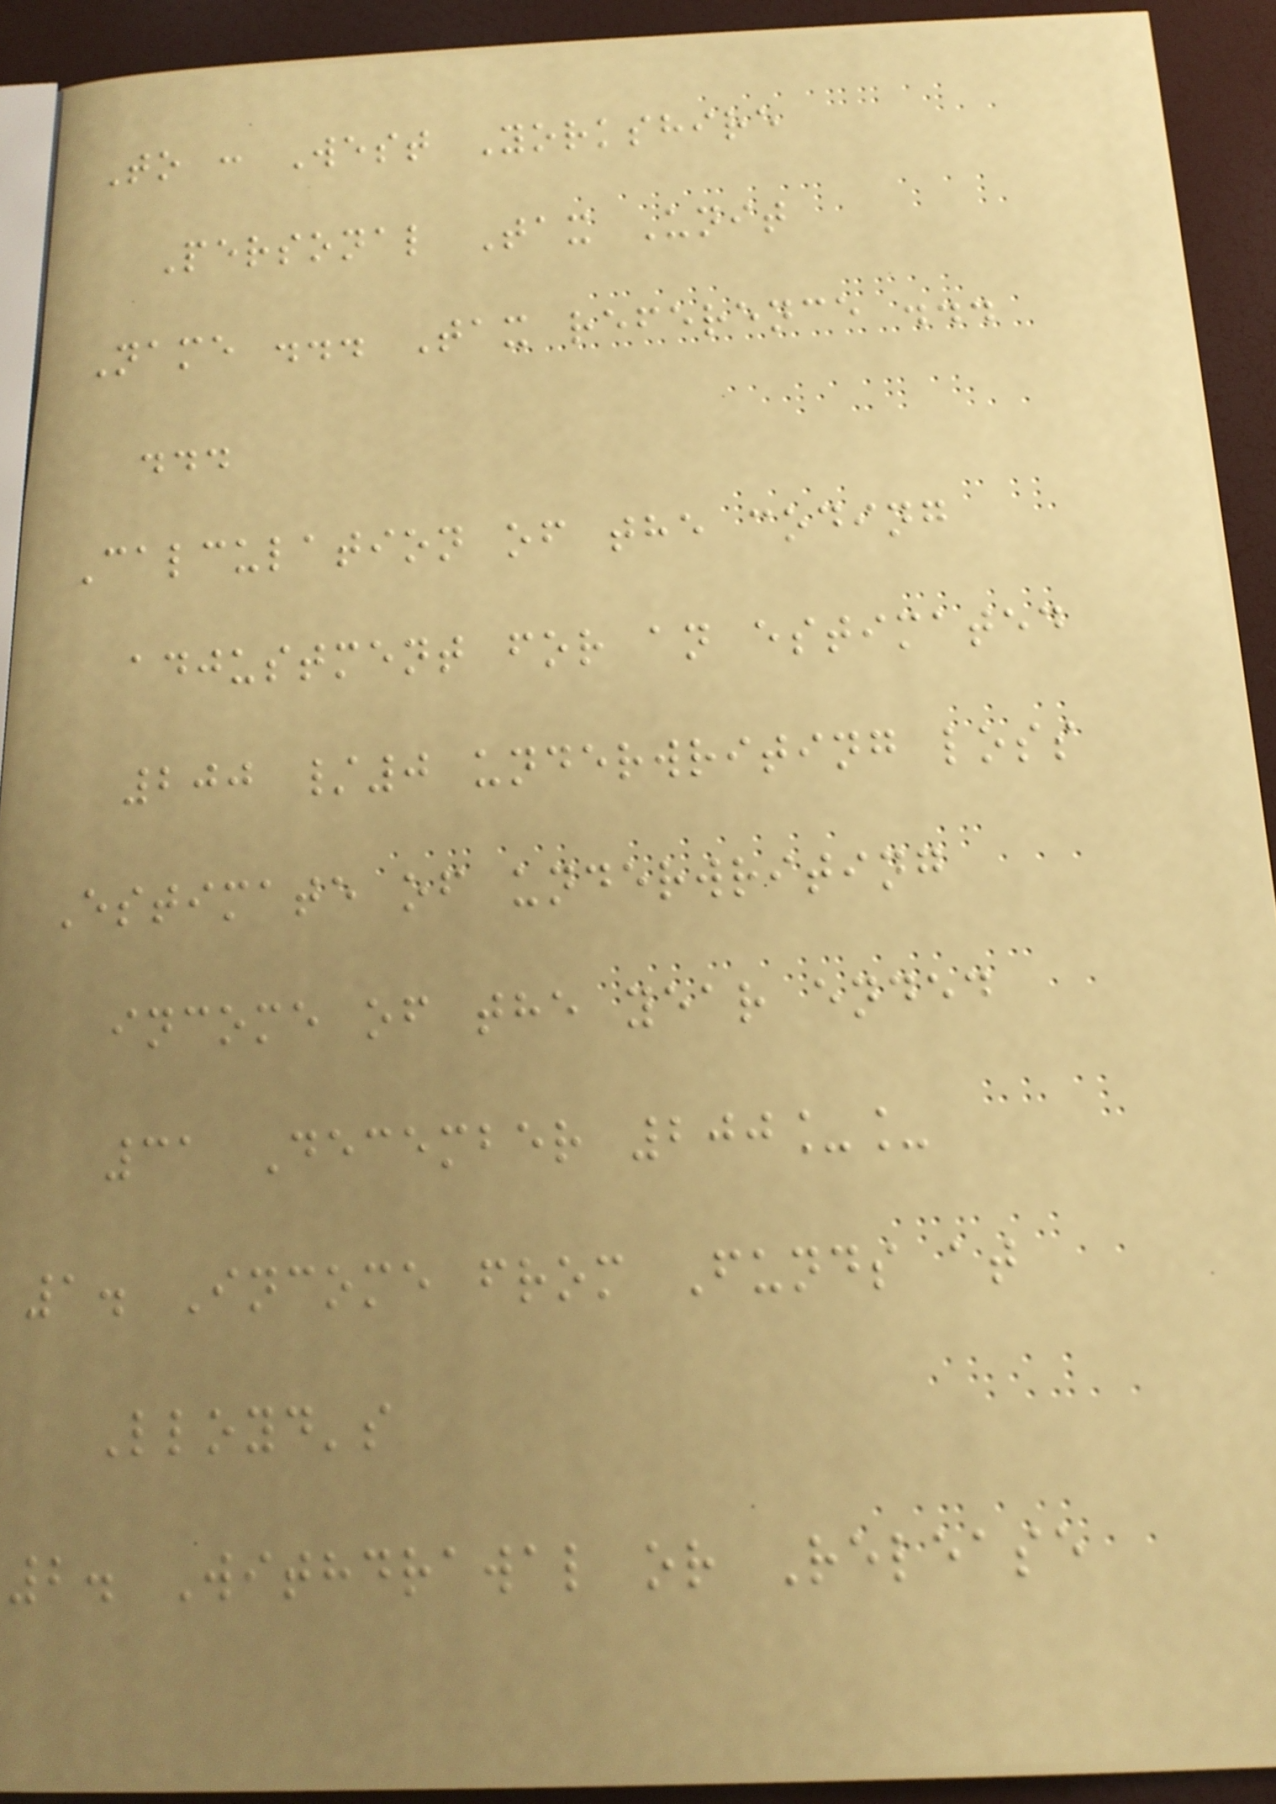To : West Yorkshire
Personal Tax Unit
Name ... Tax reference ...
...
Calculation of the coding
adjustment for an estimated
200 /0 underwriting loss
Estimate of underwriting
income of the year ended
31 December 200__
1. Income from Funds at
Lloyd's
2. Withdrawal or Release
